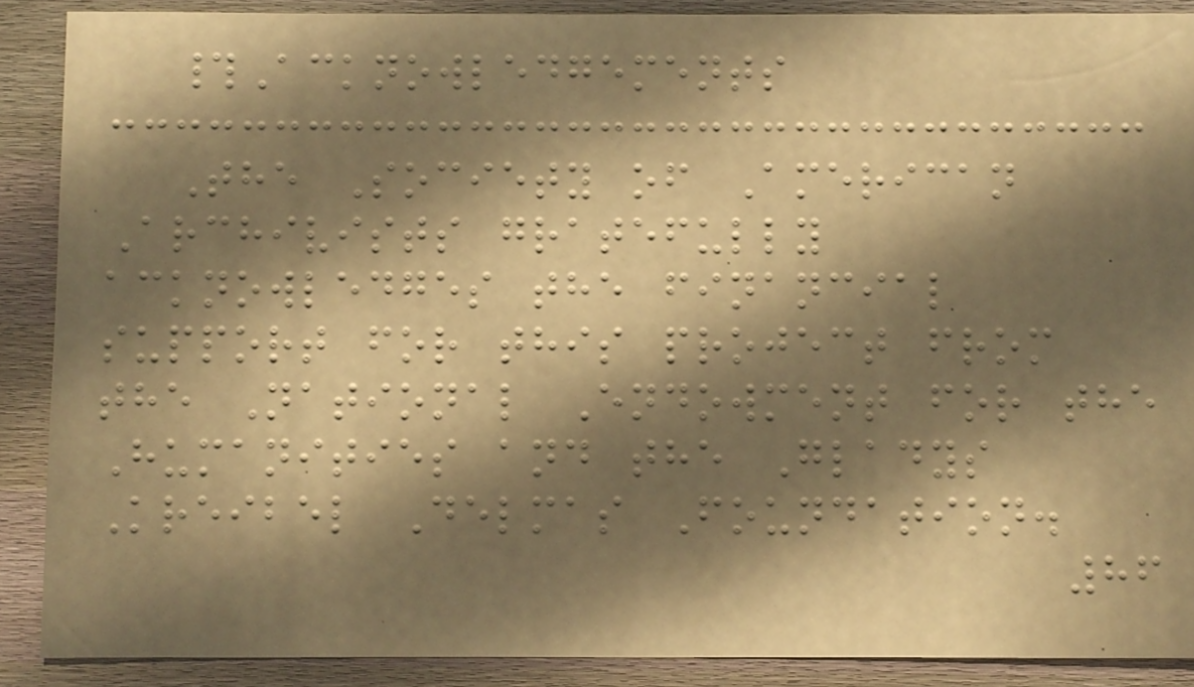#Acknowledgements
The Society of American
Archivists gratefully
acknowledges the financial
support for this project from
the National Endowment for the
Humanities and the Gladys
Kreibel Delmas Foundation.
86
